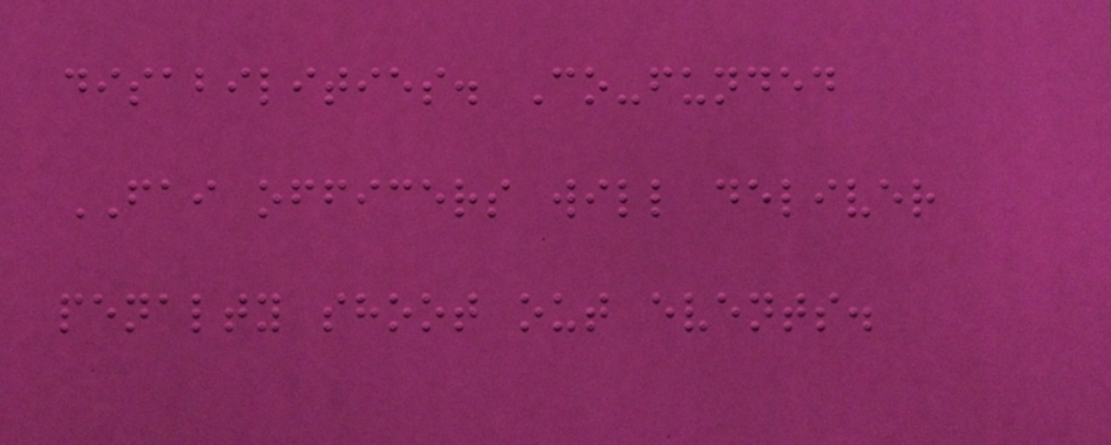disabilities. Co-funded
FAI officers will deliver
penalty shoot out events.
